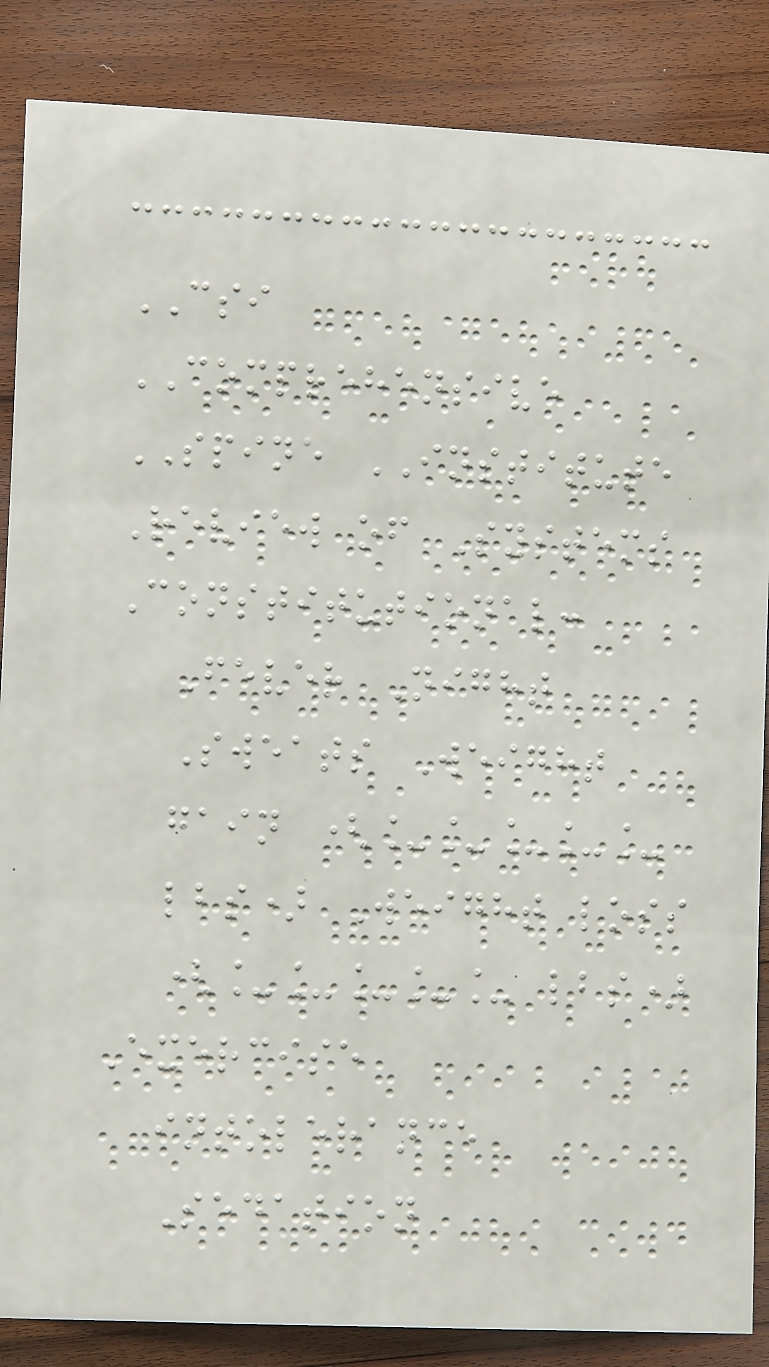CSI
COMPREHENSIVE
SPINE INSTITUTE
Review of Systems
Constitutional:
Fever Night
Sweats Weight
gain (_____
lbs) Weight loss
(_____ lbs)
Exercise
intolerance
Sedation
